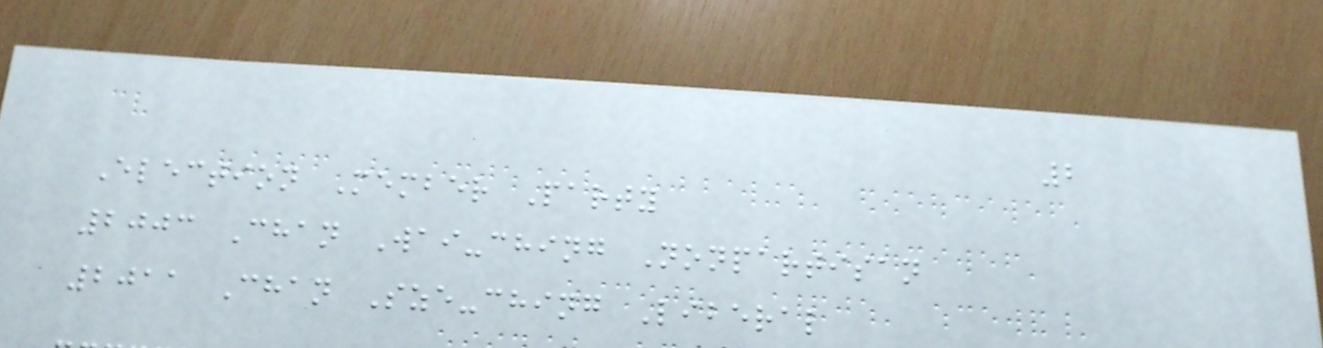2
Election Member Party
2003 Chan Wai-ching Nonpartisan
2011 Chan Sze-ching Liberal
